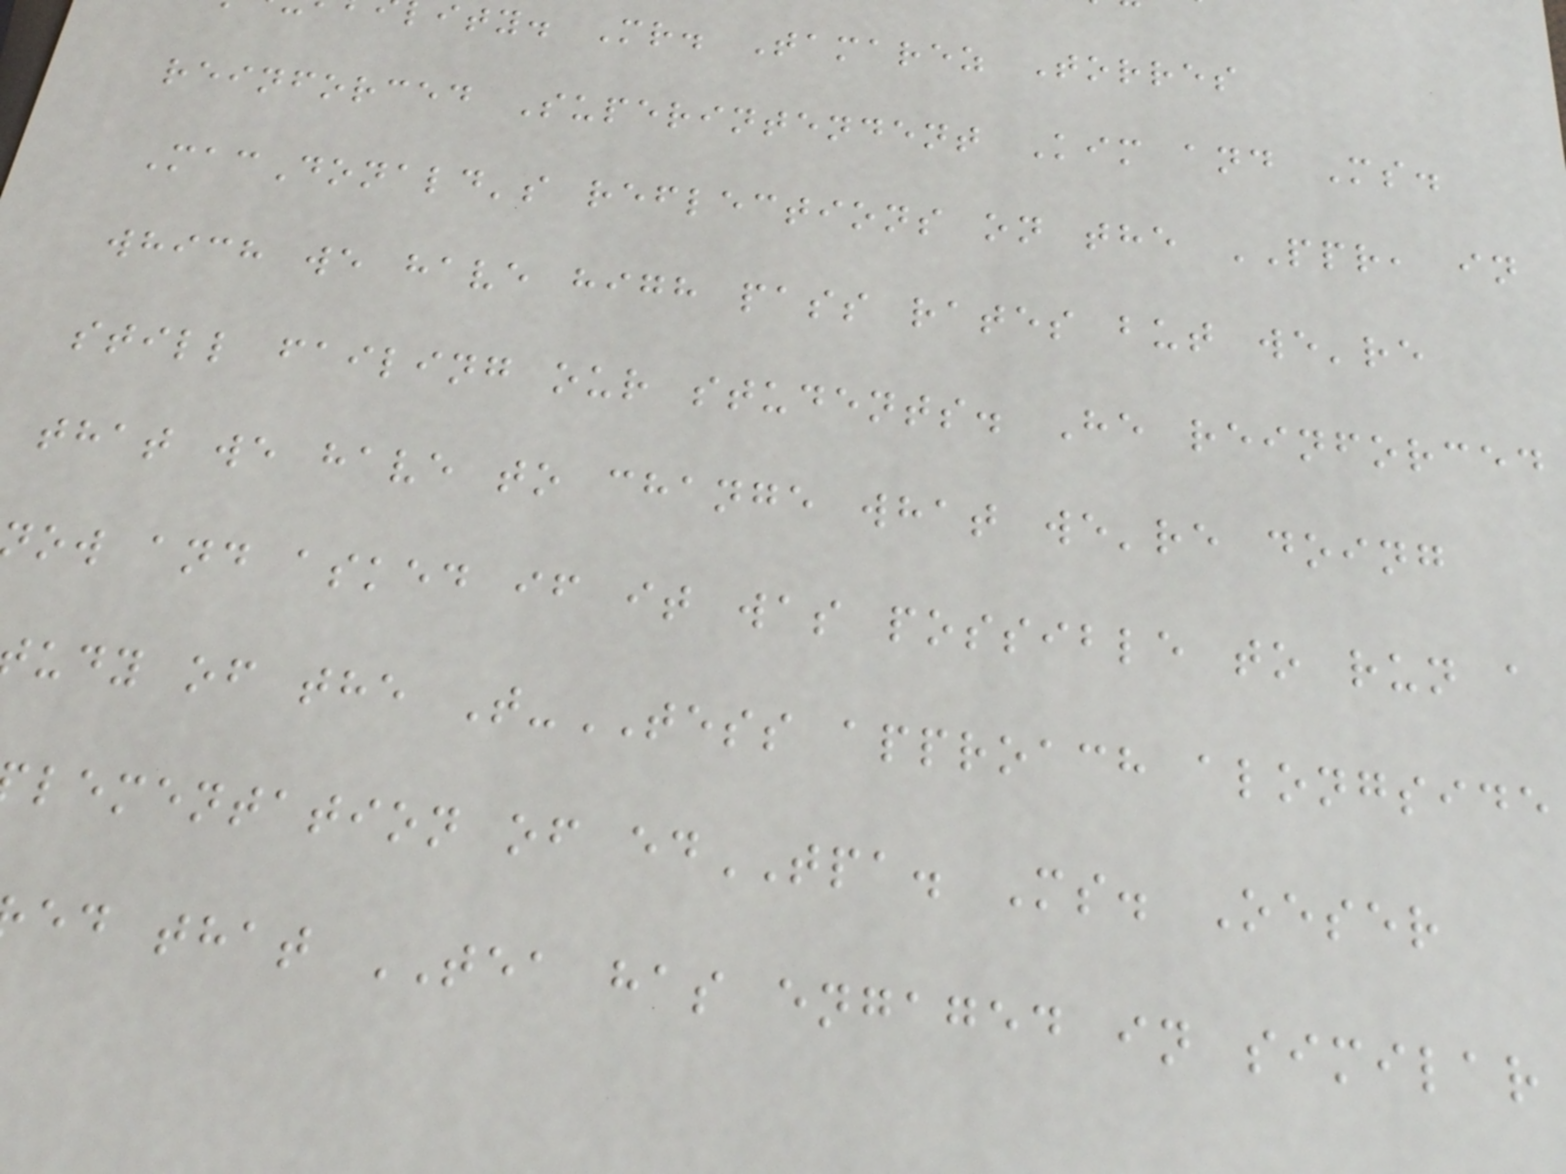ity. Mr. Tamarez Torres
reinforced Superintendent Kim and Ms.
MacDonald's reflections on the PPR, in
which we have high pass rates but we're
still failing our students. He reinforced
that we have to change what we're doing
ow and asked if it was possible to run a
udy of the T-TESS approach alongside
lementation of edTPA. Ms. Oeser
ed that TEA has engaged in similar
